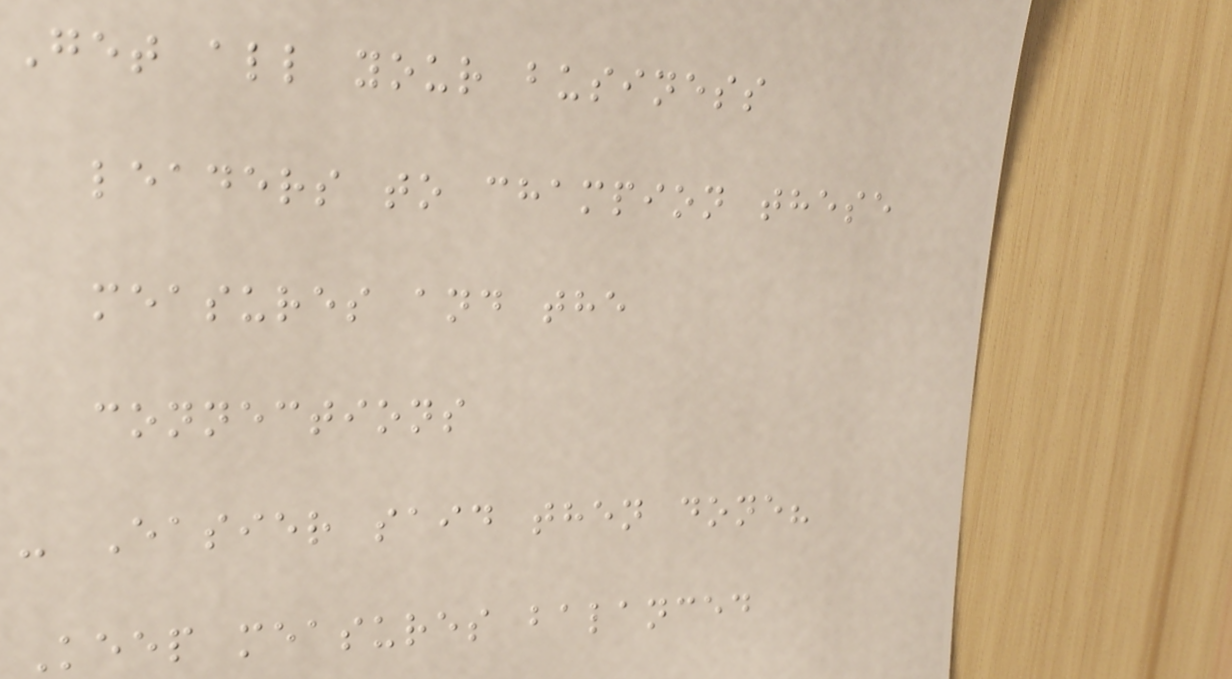Get all your business
leaders to champion these
measures and the
connections
- Easier said then done?
Keep measures balanced
